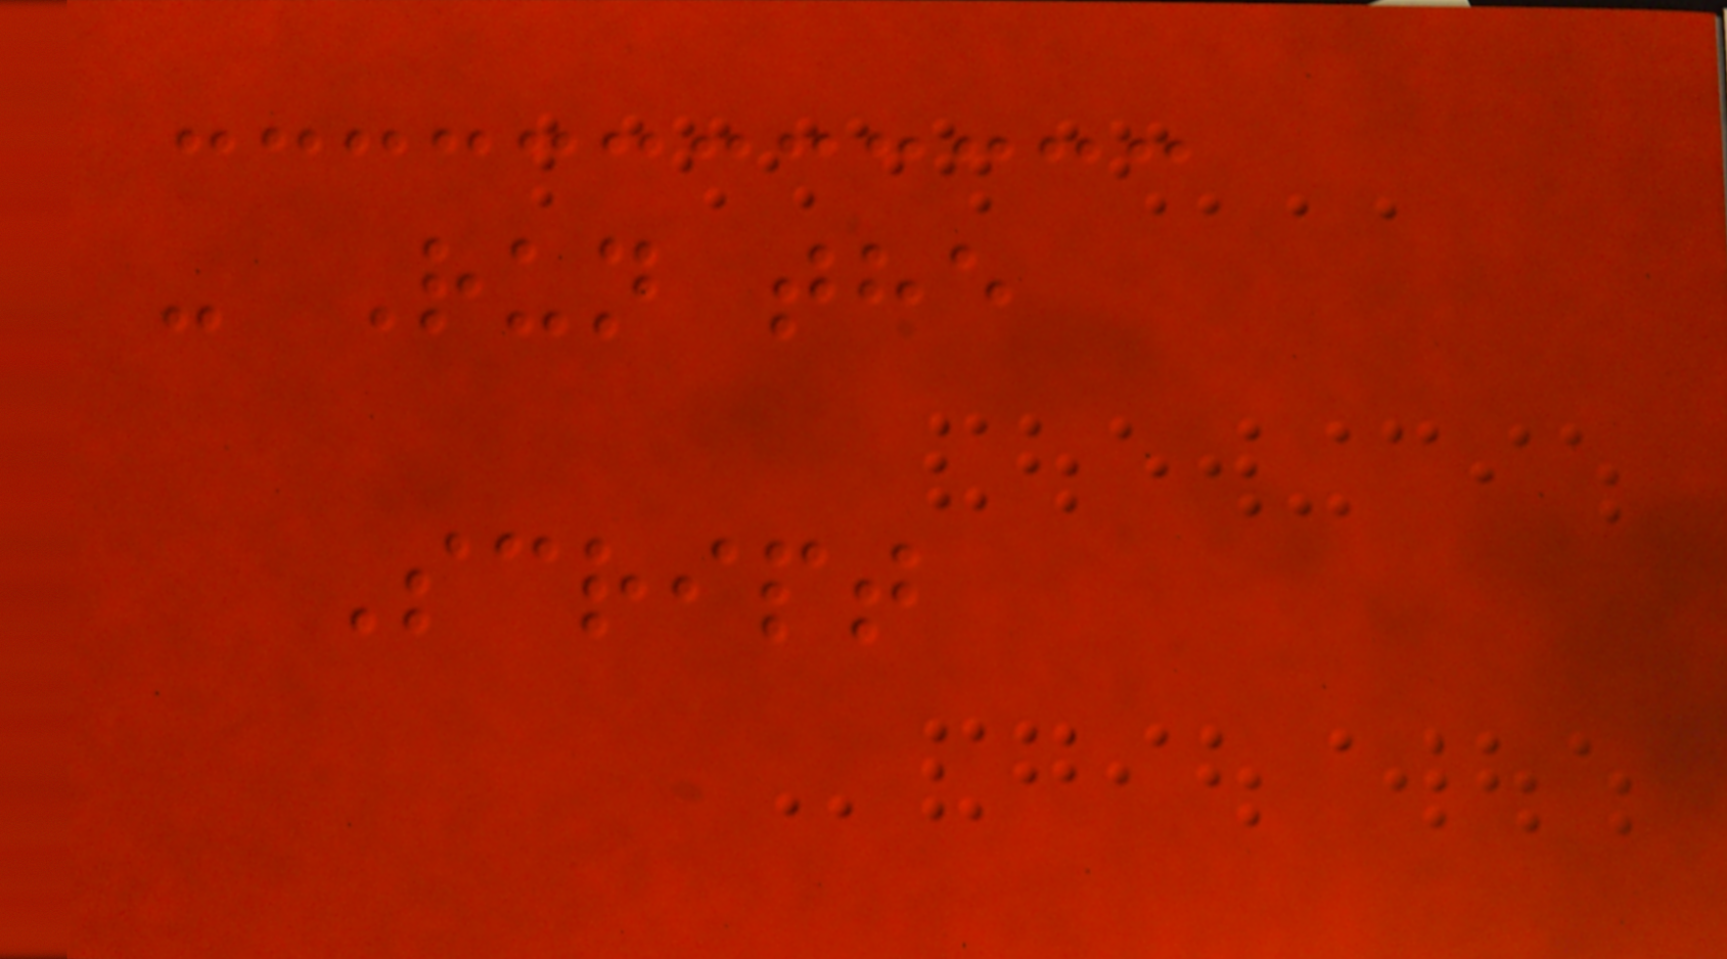- Run the
Script
